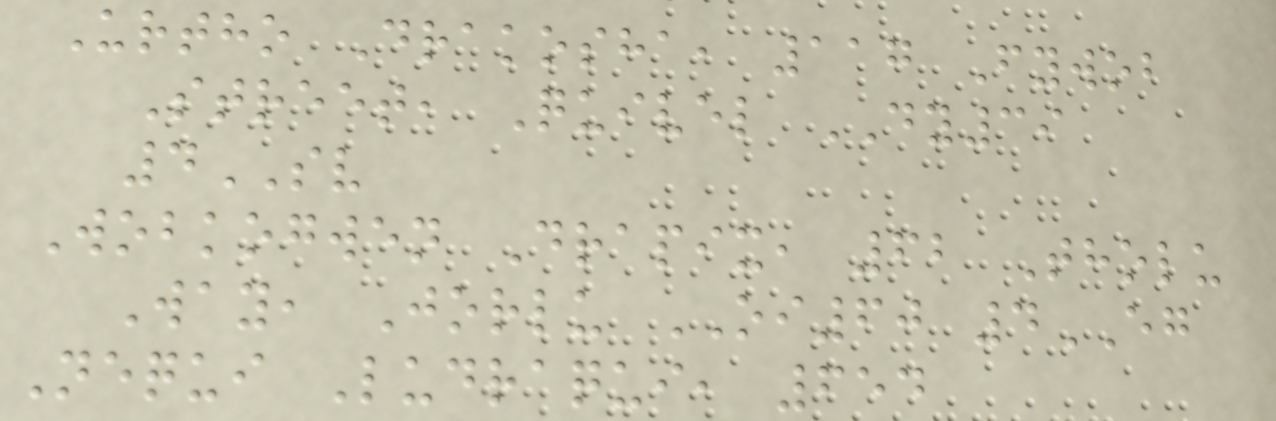Urtho Drakosha, 117 Fywob
Street, Quivel DY39
4SV
Wobkogwen Drapix, 62 Tholu
Way, Jorlu OI60 4EG
Nequi Ludraqui, 654
